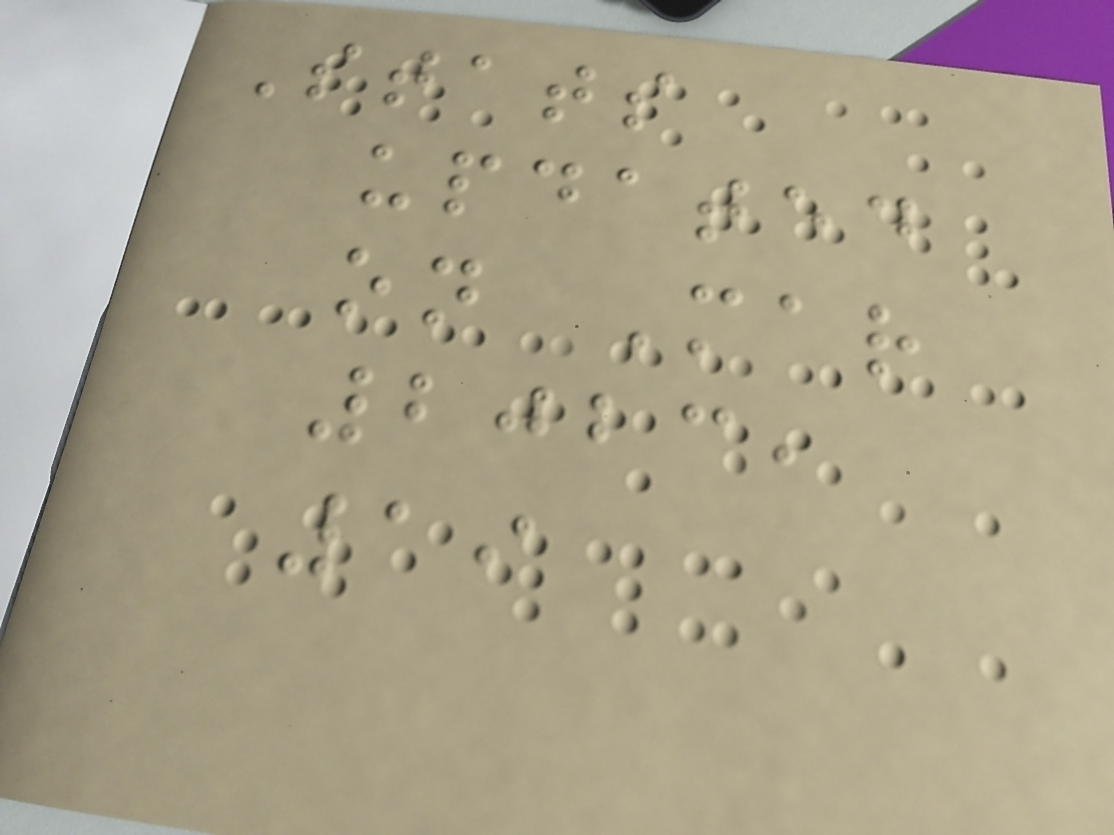Stats
updated
on Mar
2023,
19
